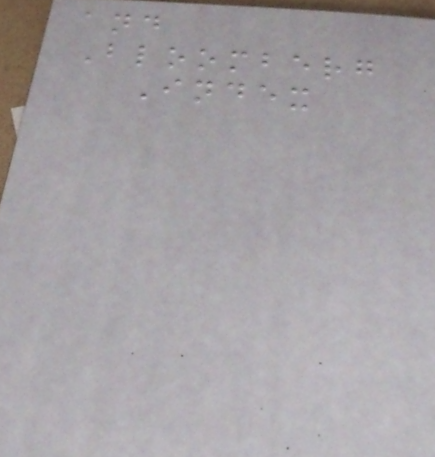and
Bloomberg
Index
